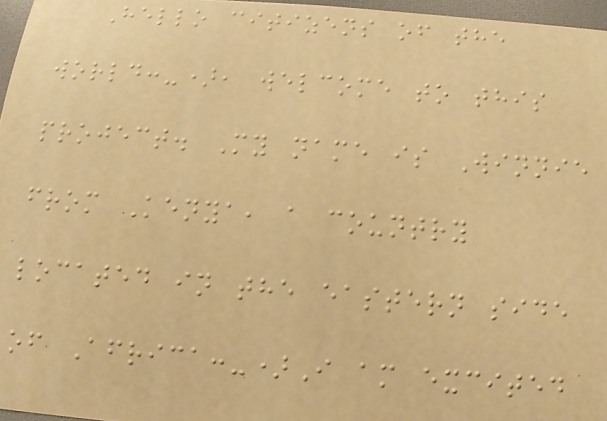Hello citizens of the
world:-), welcome to this
project. My name is Winnie
from Kenya, a country
located in the eastern side
of Africa:-)I am excited
